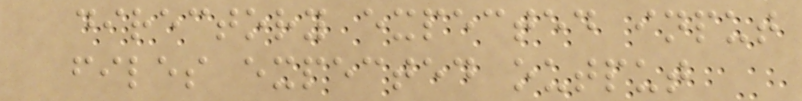directory expected input
files expected output
